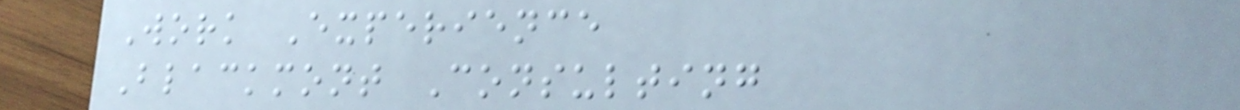Work Experience
Blackmont Consulting
